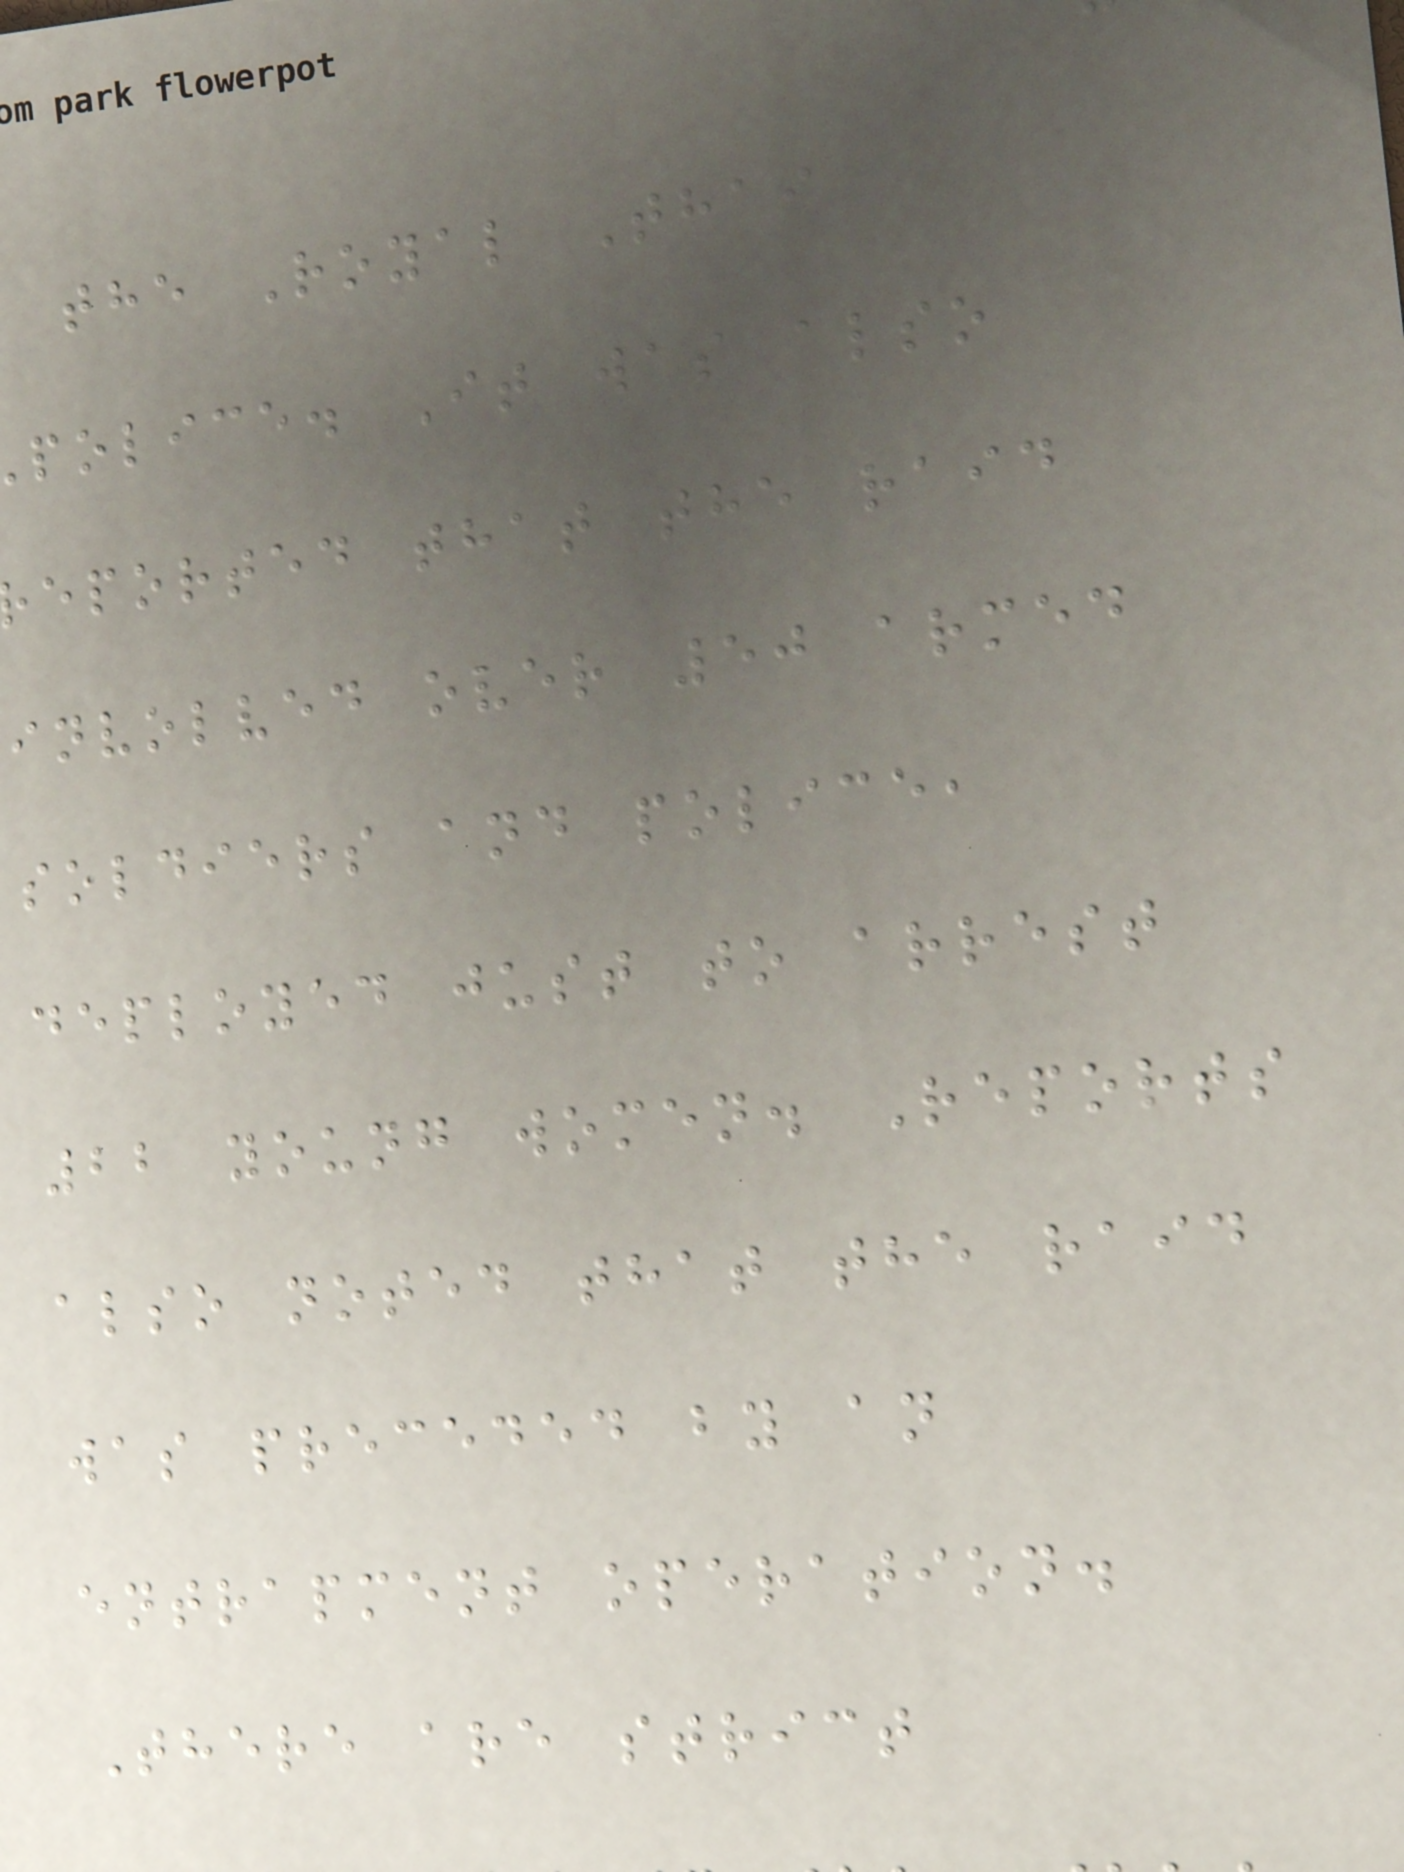the Royal Thai
police. It was also
eported that the raid
involved over 50 armed
soldiers and police,
deployed just to arrest
22 young women. Reports
also noted that the raid
was preceded by an
entrapment operation.
There are strict
